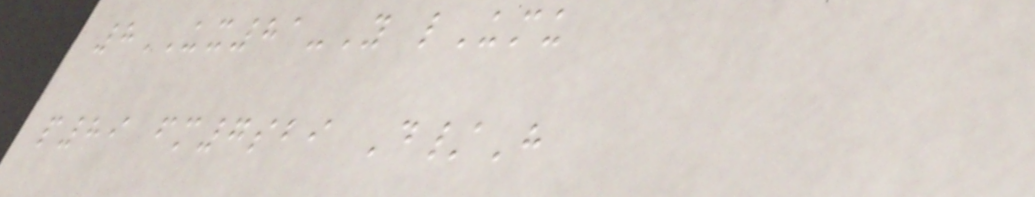8UX81-Y lUmu
p89 fm7sbi D/H
